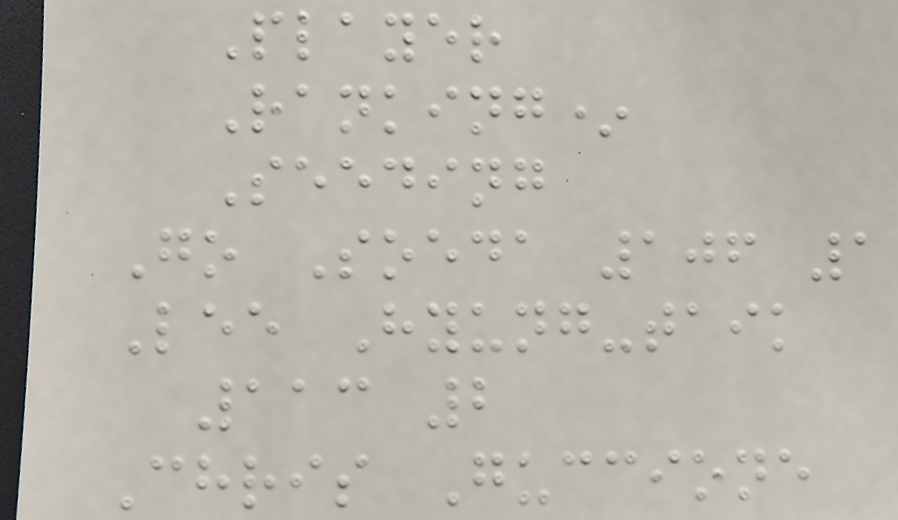Player
Ranking*
Seeding
Go Soeda 106 1
Lee Hyung-taik
113 2
Chris Guccione
